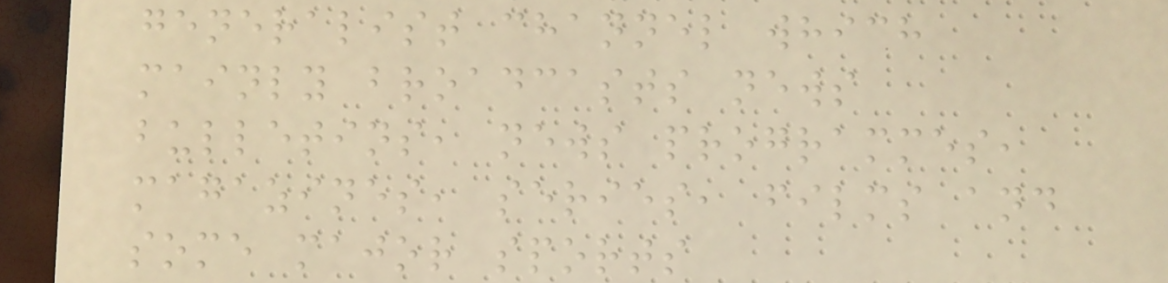generalist channel which
mainly broadcasts news
bulletins, news programmes,
magazines, series, films and
some major sports
